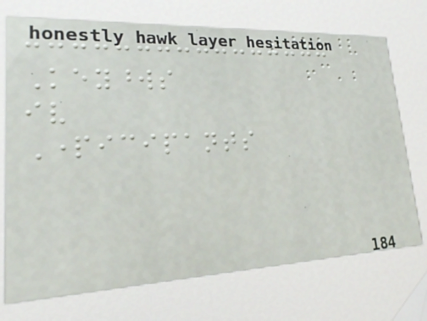Keywords
iv
Participants
